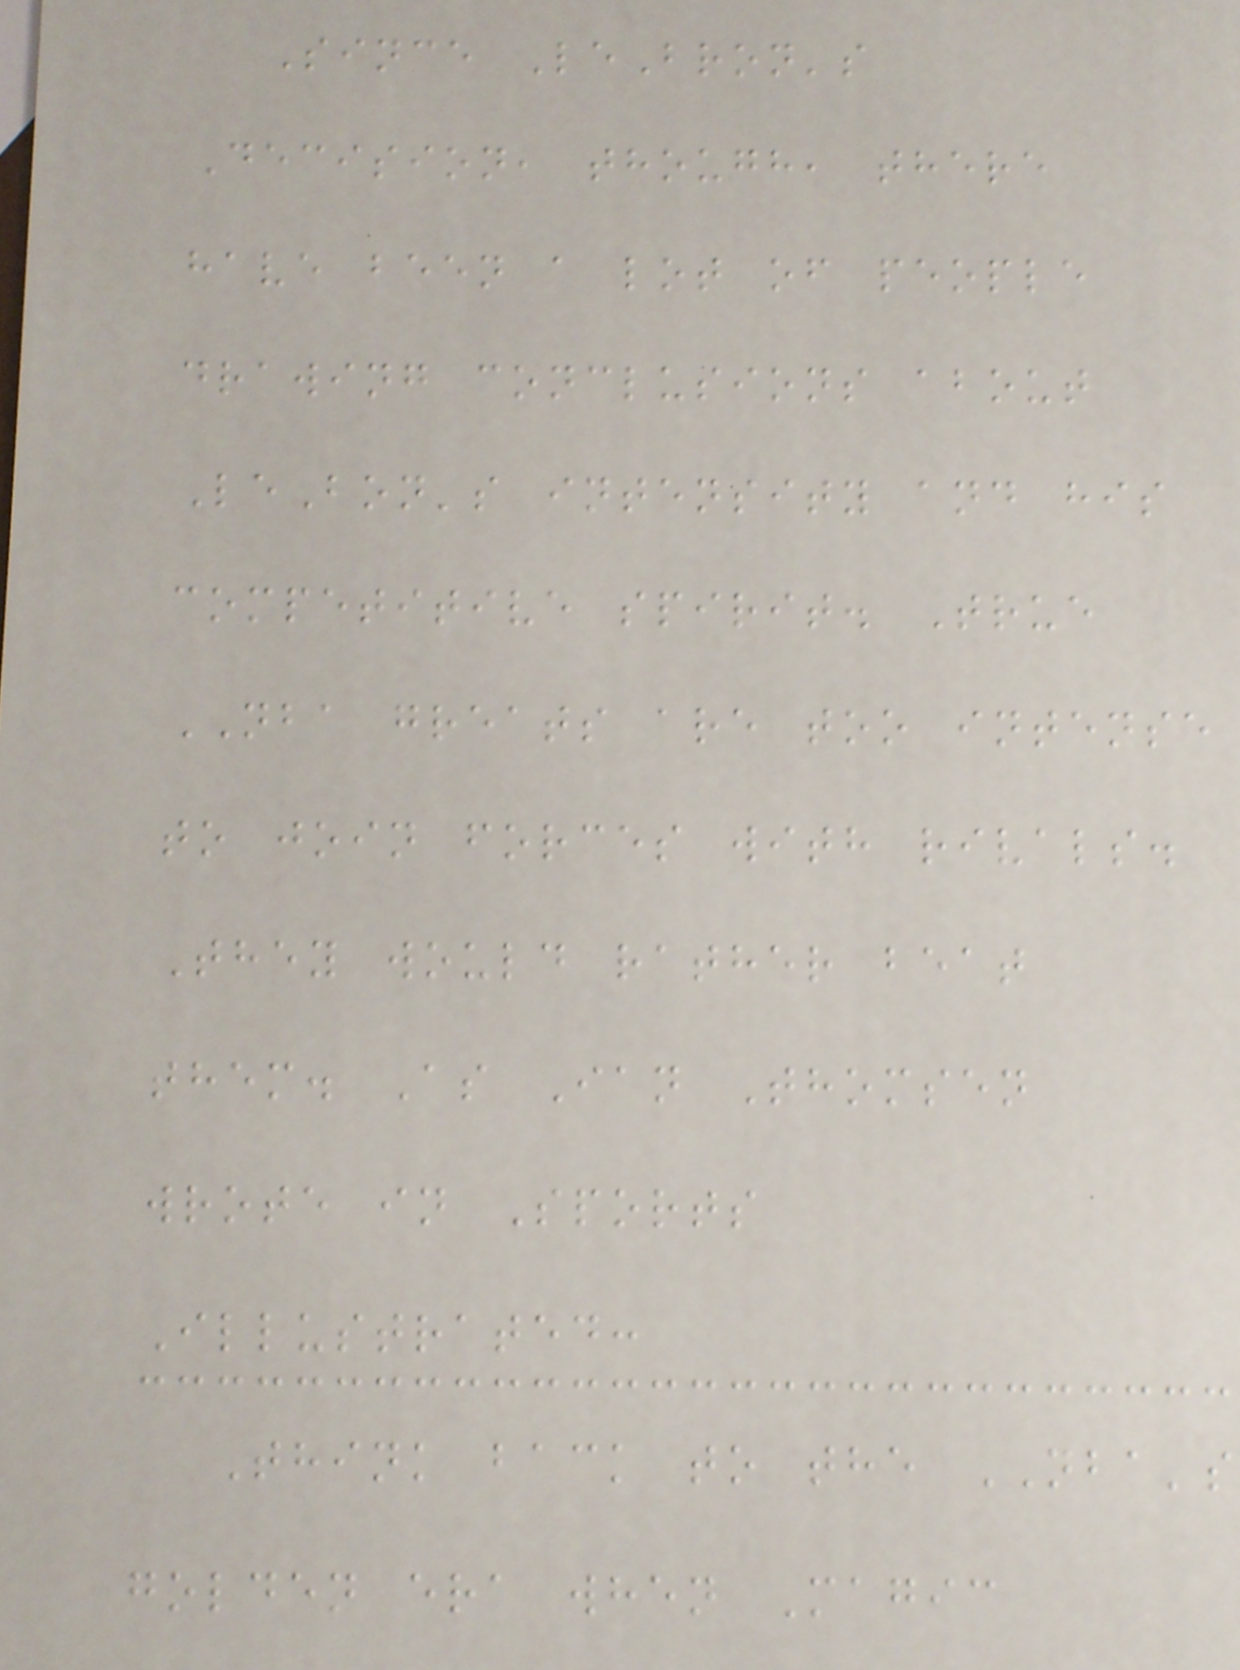Since LeBron's
Decision, though, there
have been a lot of people
drawing conclusions about
LeBon's intensity and his
competitive spirit. True
NBA greats are too intense
to join forces with rivals.
They would rather beat
them. As Ian Thomsen
wrote in Sports
Illustrated:
Think back to the NBA's
golden era when Magic
